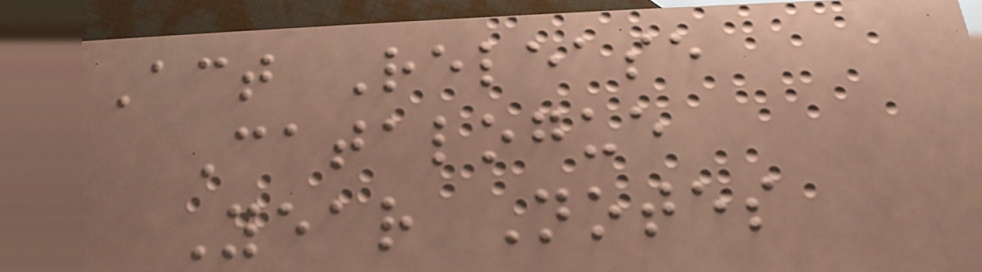Act Release
Catalogue
Year Notes
